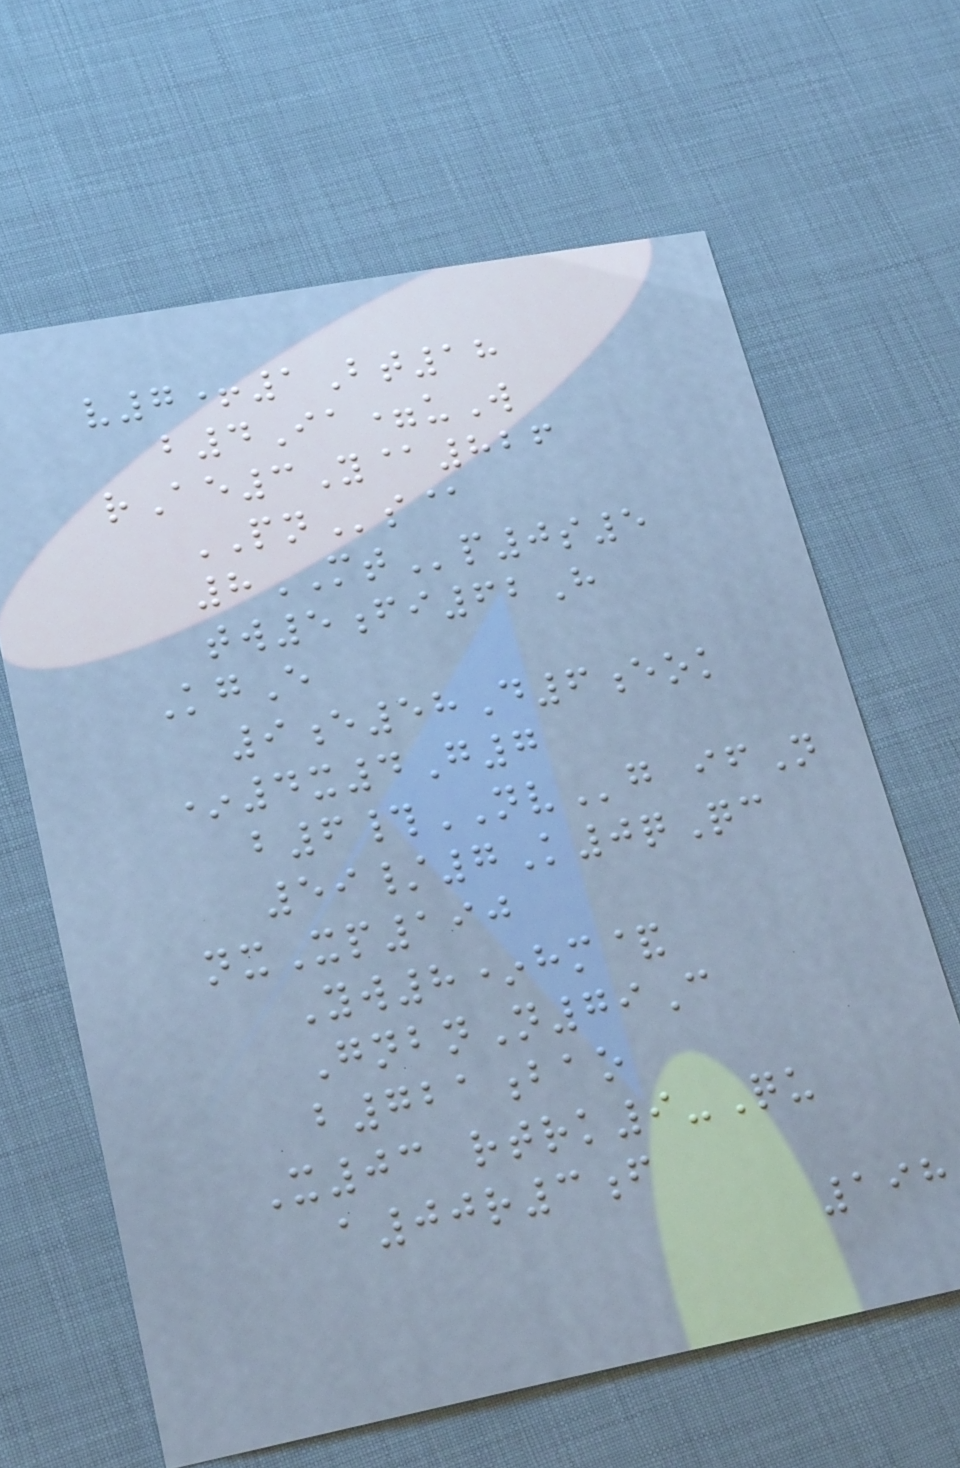v7+1Bt18
b4Ia=uW
rAe3Y@826
PNs@
8MTp0s5
tw5fi62H
KgE
9e58D6eok
*4x4G7
b6#NVg ifN
59/7K0qQc
nxXp190
Yw8*hm&
GnbnN79C
b721bao
X03 rtrk9-Qu
a00r3f
198
